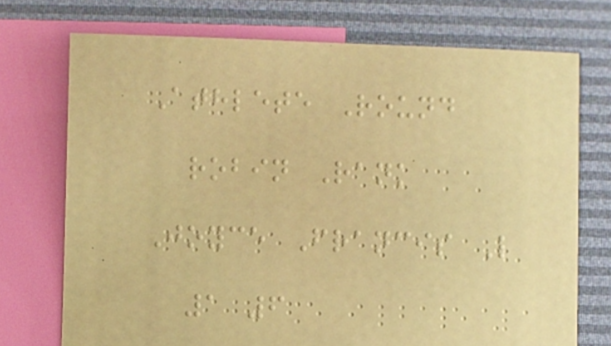Athlete Round
robin Rank
Joyce Francis L
1 6
